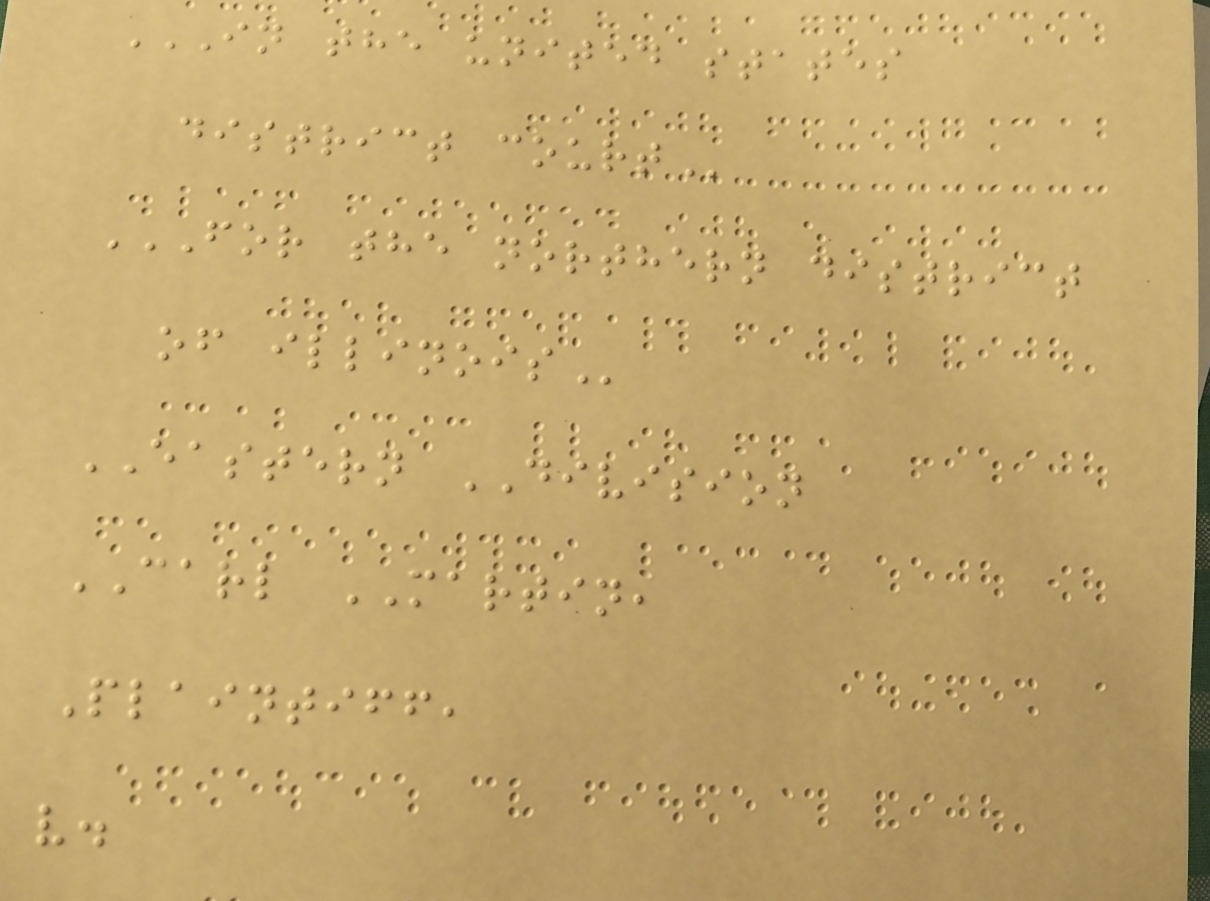IN THE UNITED STATES
DISTRICT COURT
FOR THE NORTHERN DISTRICT
OF ILLINOIS
EASTERN DIVISION
CARL MARTIN,
Plaintiff,
v.
